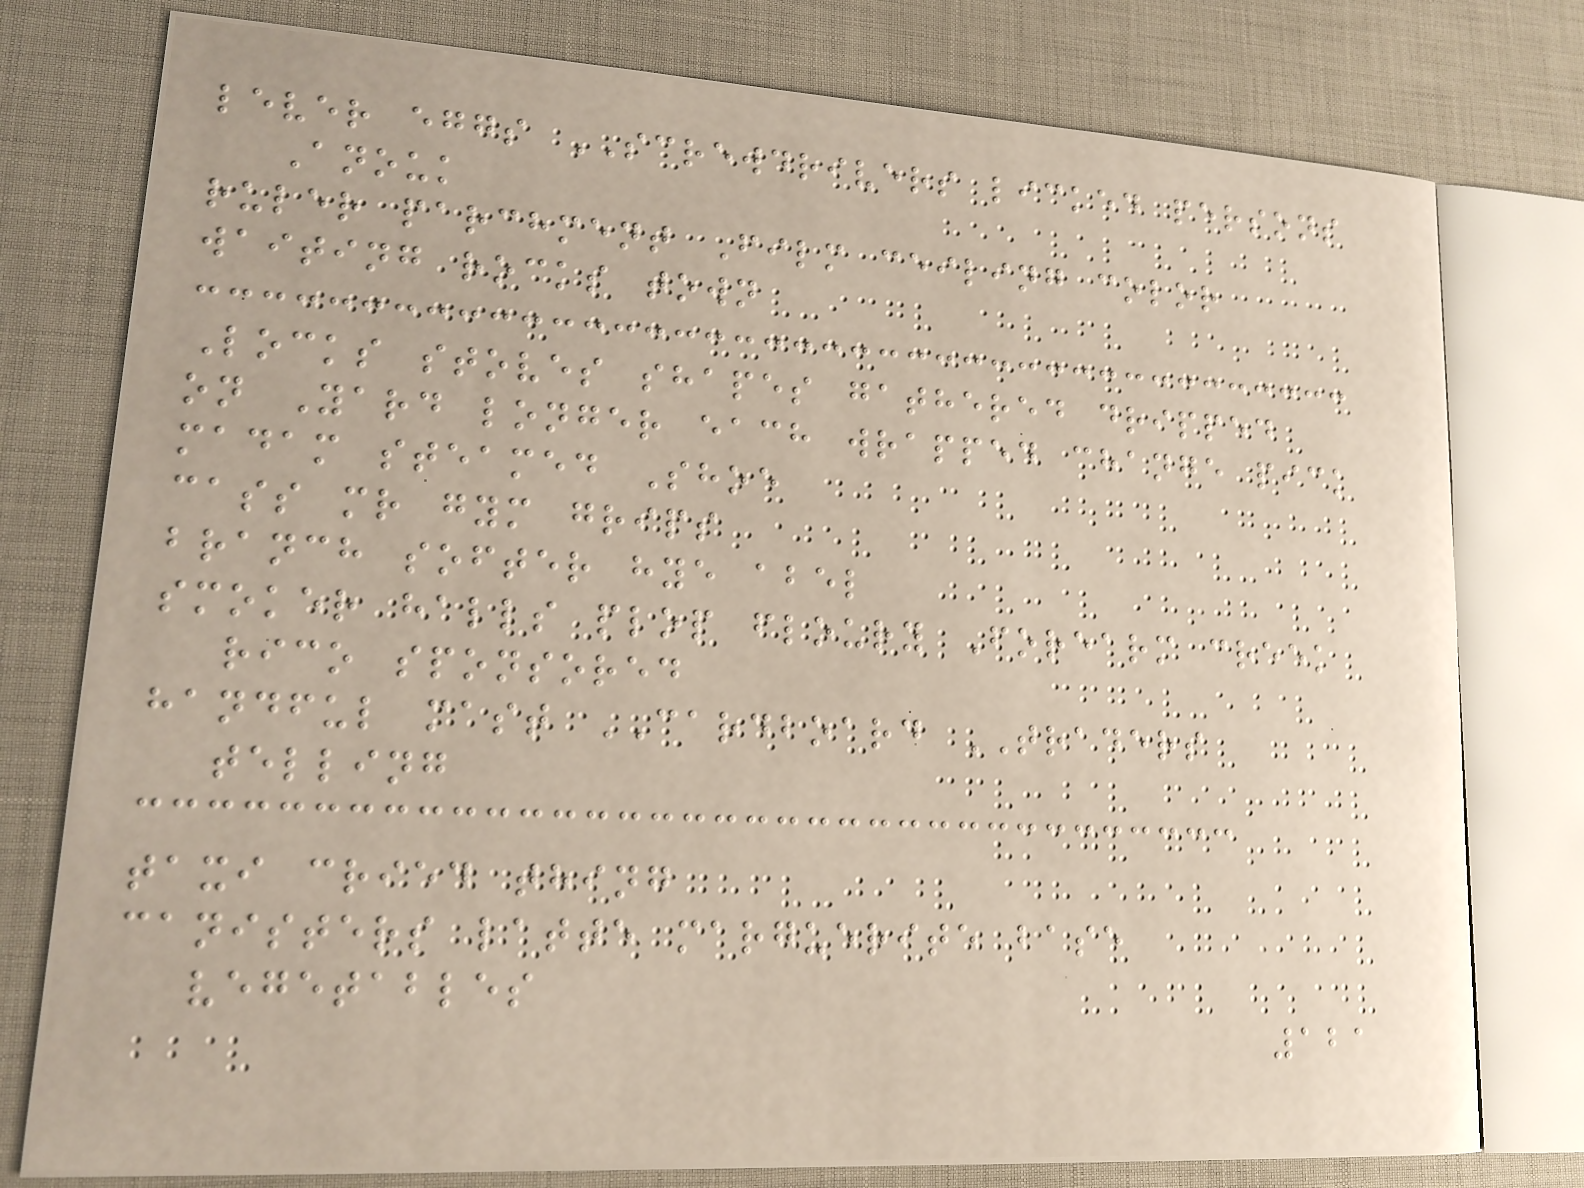lever eggs SCREWDRIVERS licked persons
Anouk
ruler parchment Film ceiling color
waiting rocks town
Locks stoves shapes gathered dripped
on Yard longer each wrapped change pick
madam steamed Shoe
cass mr gym grips
branch softer hye abel
smoker halls plop floury Forearm creek
rico sponsored
handful mast CARDBOARD TRADERS
telling
taxi cried thing
canisters latte marguerite base
vegetables
121
